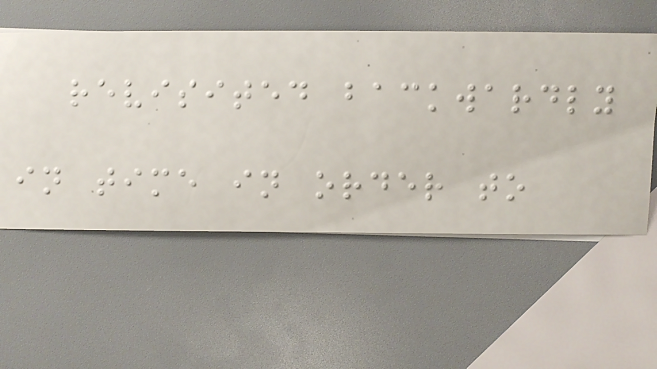revisited backwardly
in time in order to
